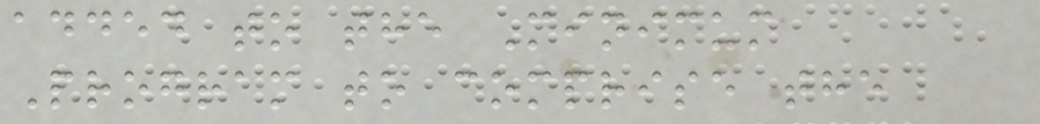added to the Minimum
Program to comprise the
